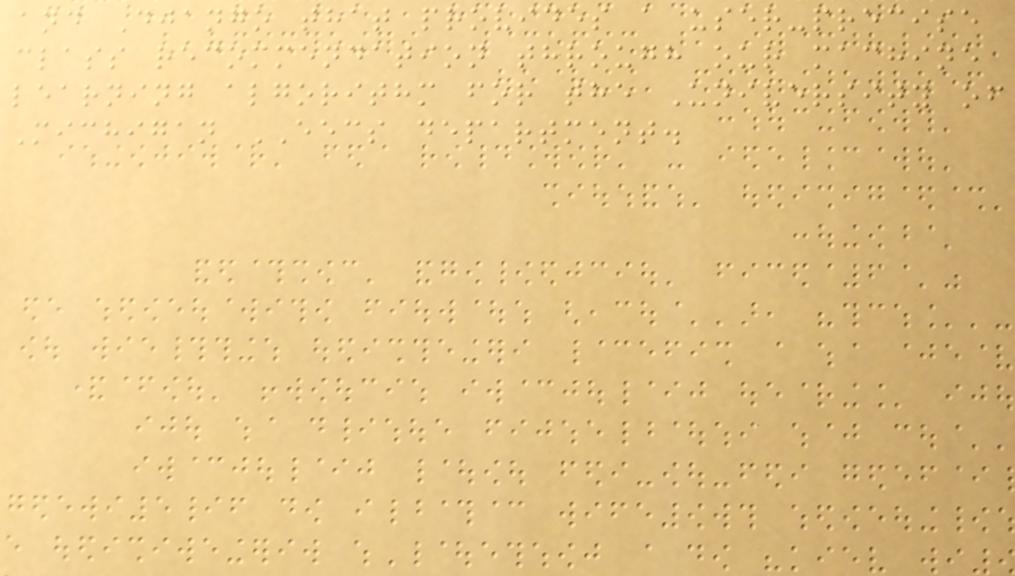and Django that provides a user-precise
class recommendation through our machine
learning algorithm for the University of
Michigan EECS department.
